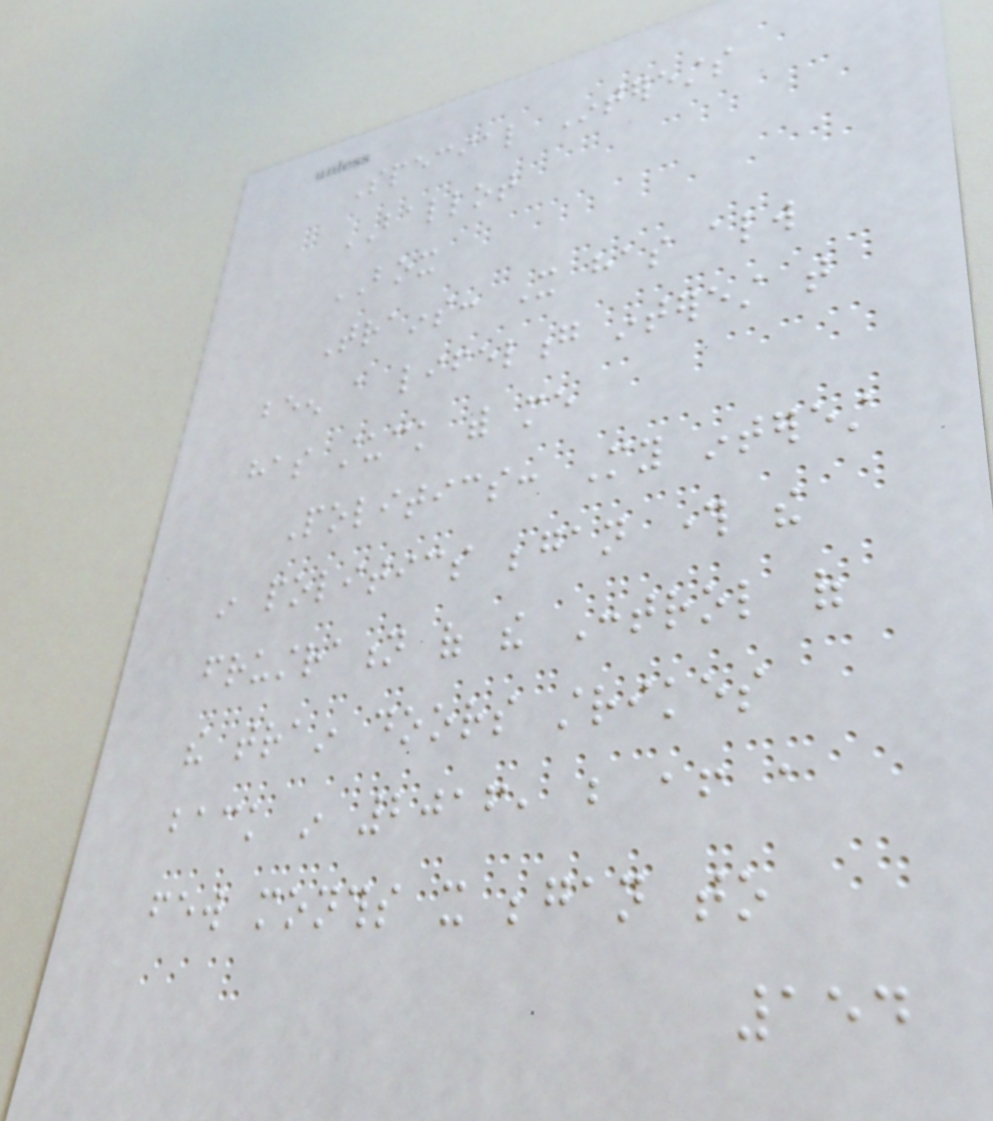Special Interests
BALLOT
BOX
Trains: It has always
been a lifelong interest that
has stuck with me
Politics: My interest
in politics began through the
frustration of the Control of
the train doors strikes
back in 2016, but after a
few months it began to
154
